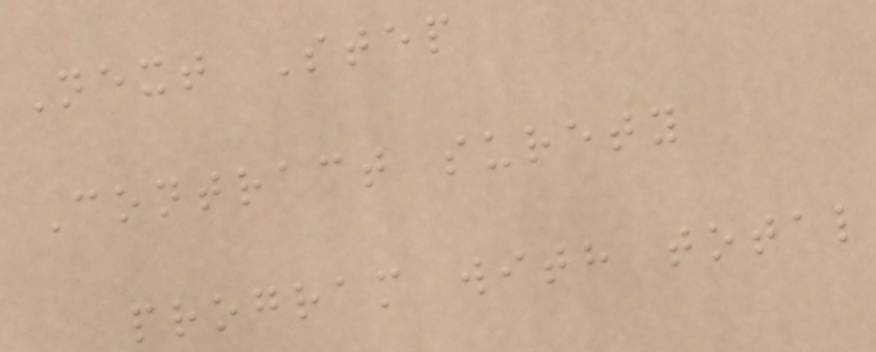Next Step
Contract surety
program with total
